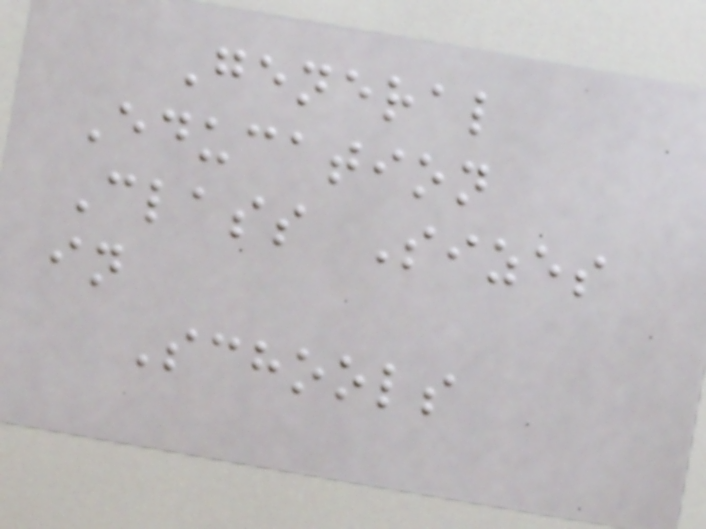General
Education
Class Sizes
in
Schools
